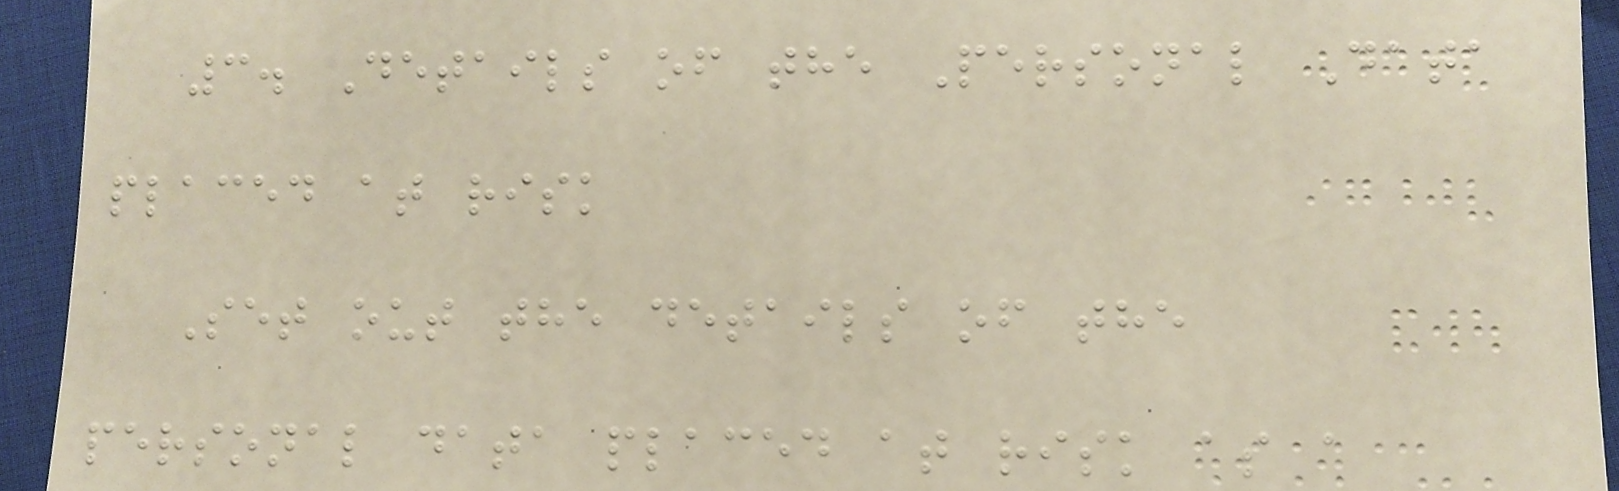3. Details of the Personal Data
placed at risk
Set out the details of the
personal data placed at risk as a
